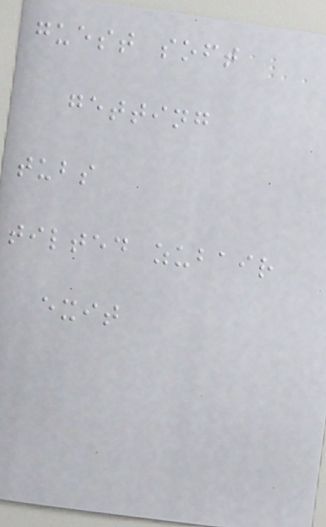guest soft
getting
tubs
tilted zubair
exit
